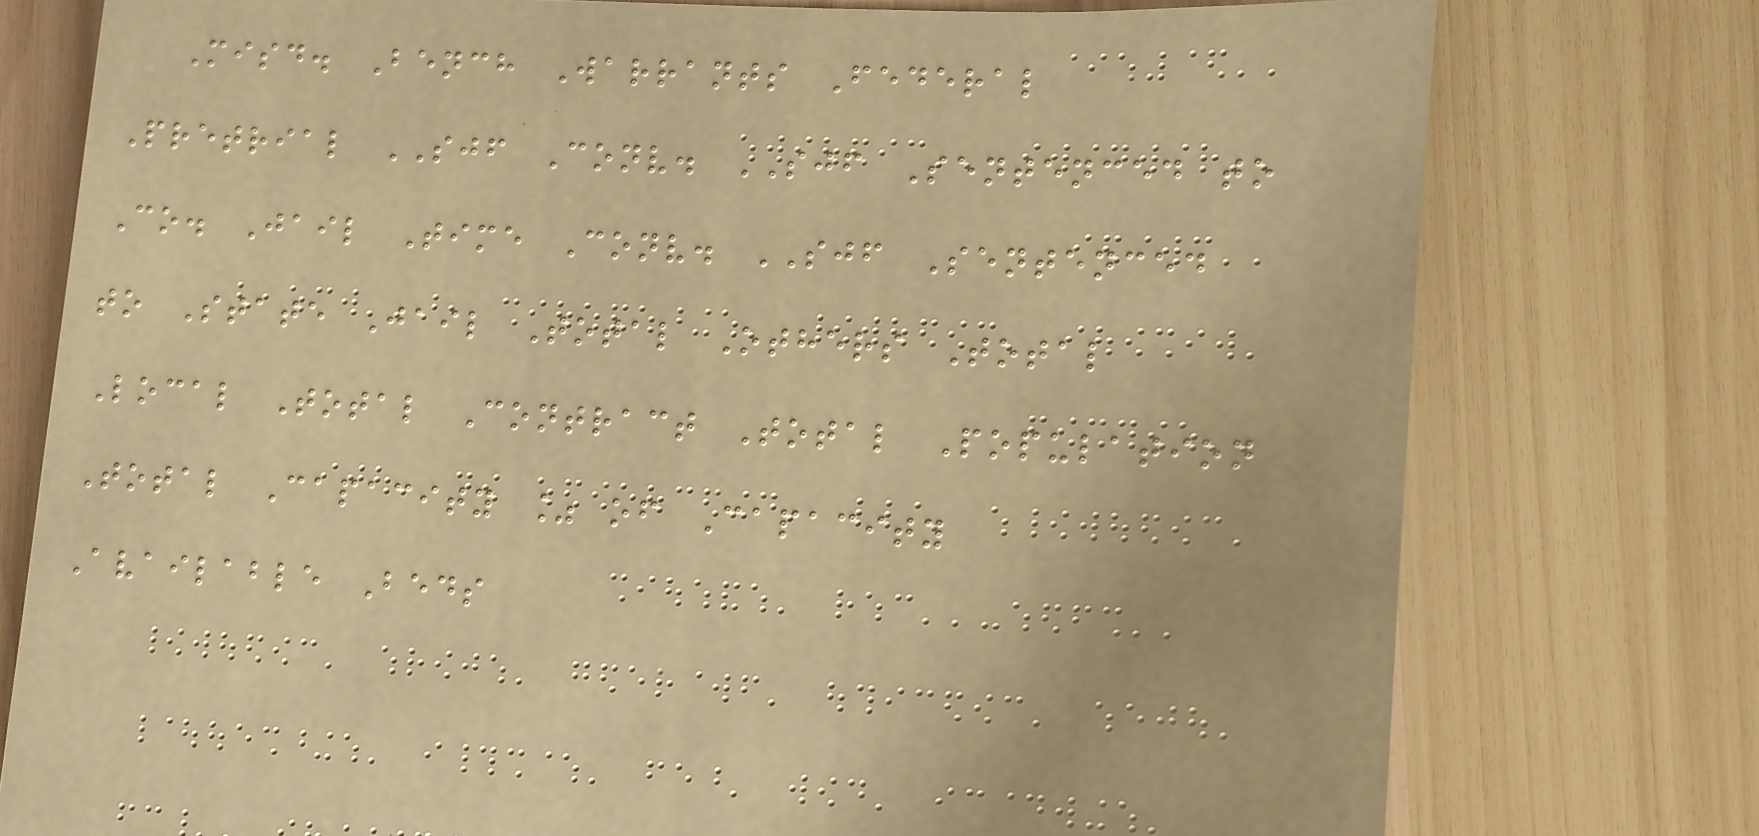Misd. Bench Warrants Federal
Pretrial SJF Conv. SJF Sentenced to
Co. Jail Time Conv. SJF Sentenced
to State Jail Total Others Total
Local Total Contract Total Population
Total Capacity % of Capacity
Available Beds
